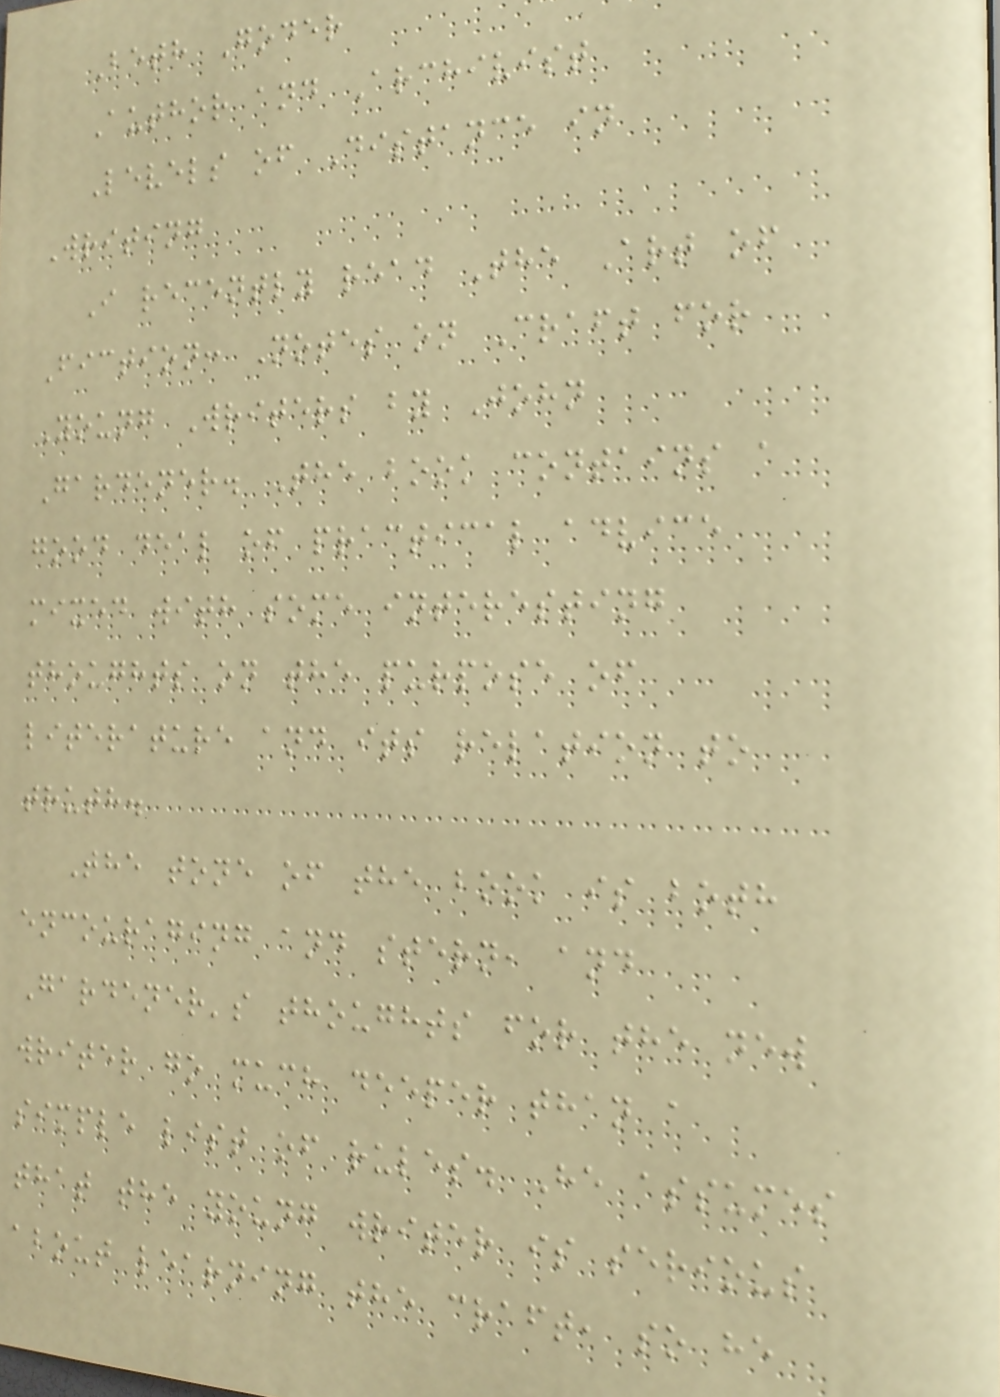Beth Goder
Author and Archivist
Levels of Distance in
Writing
I recently read The Art of
Fiction: Notes on Craft for
Young Writers by John
Gardener. The book contains a
good deal of practical advice
mixed with some interesting
thoughts on the purpose of
literature and its relation to
truth.
The tone of the book is both
encouraging and stern, and
Gardener's thoughts for the new
writer go much deeper than a
simple list of rules. He assumes
that the young writer is serious
about learning the craft, so he
